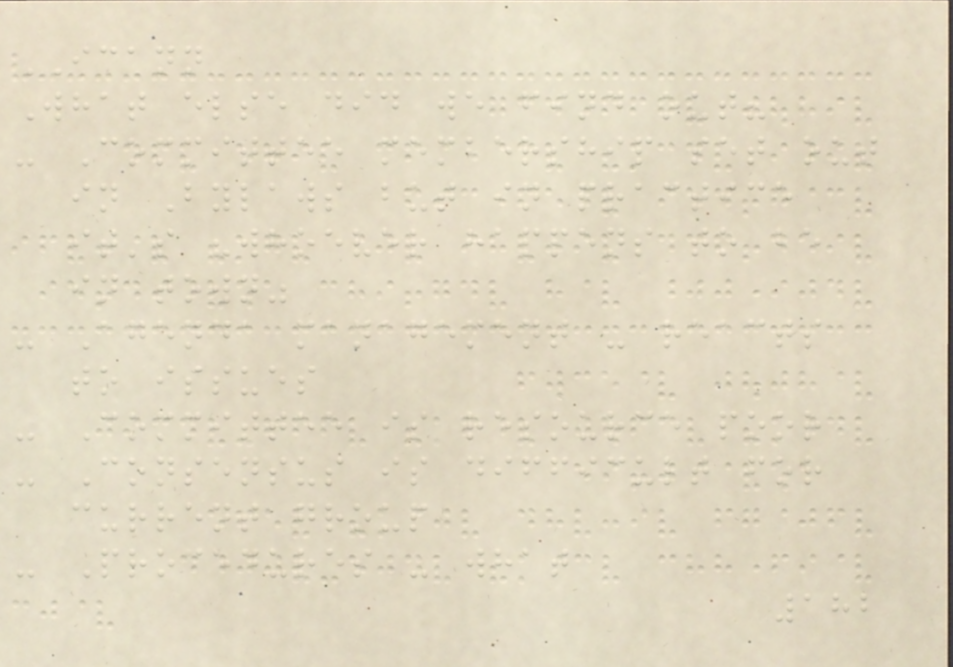ICANN
What else did we find out?
- Committee membership set out
in Bylaws but in practice
it's "whoever happens to be
in town"
- Agenda management - reacts
to issues
- Committee is resource poor
- Consensus is difficult for
current group
- Procedures - what
182
